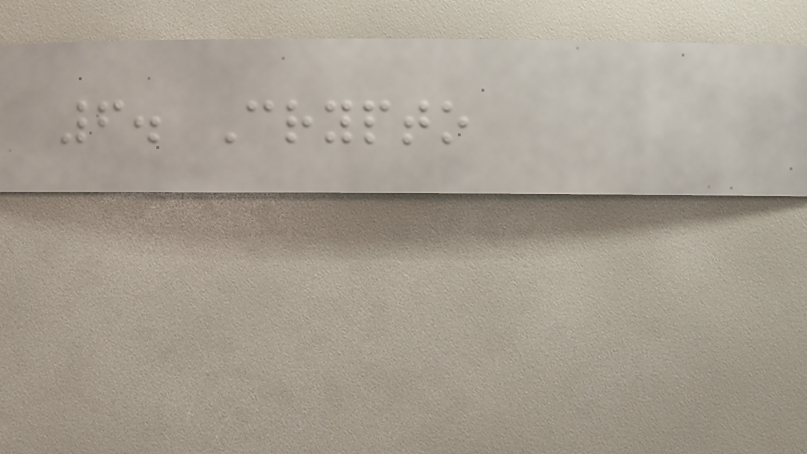6. Crypto
